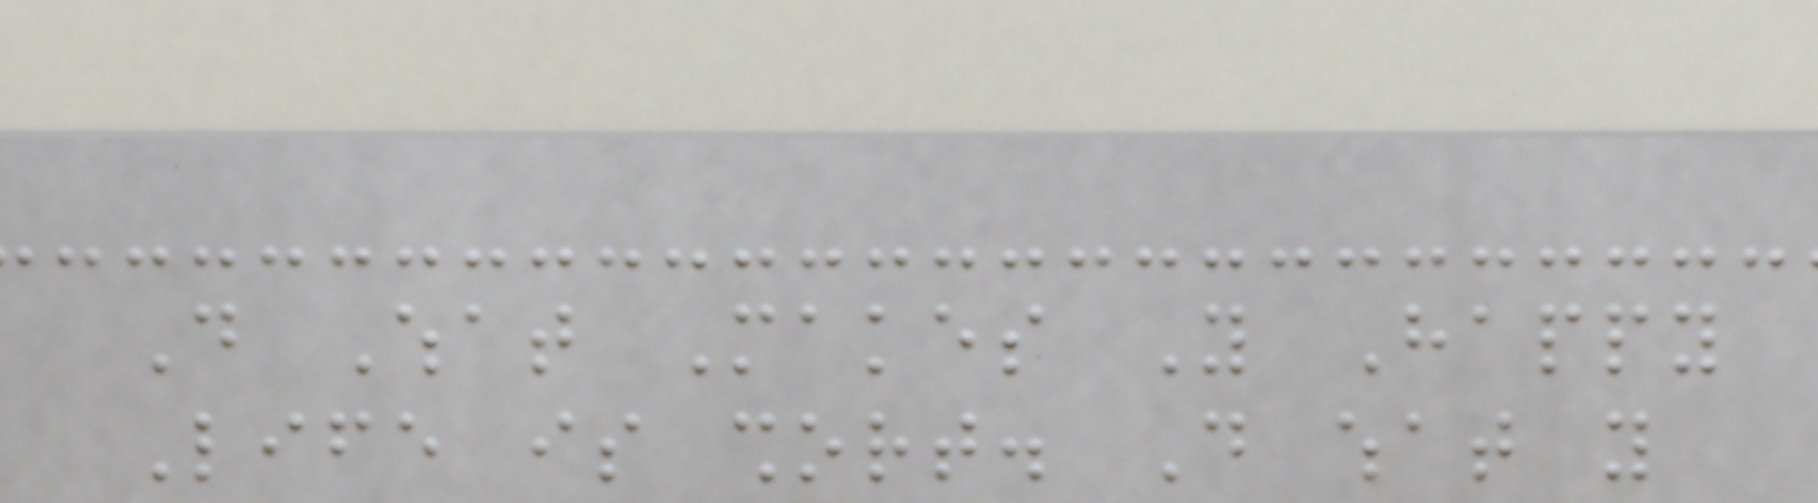Do What Makes You Happy
Life is short. Do what you
